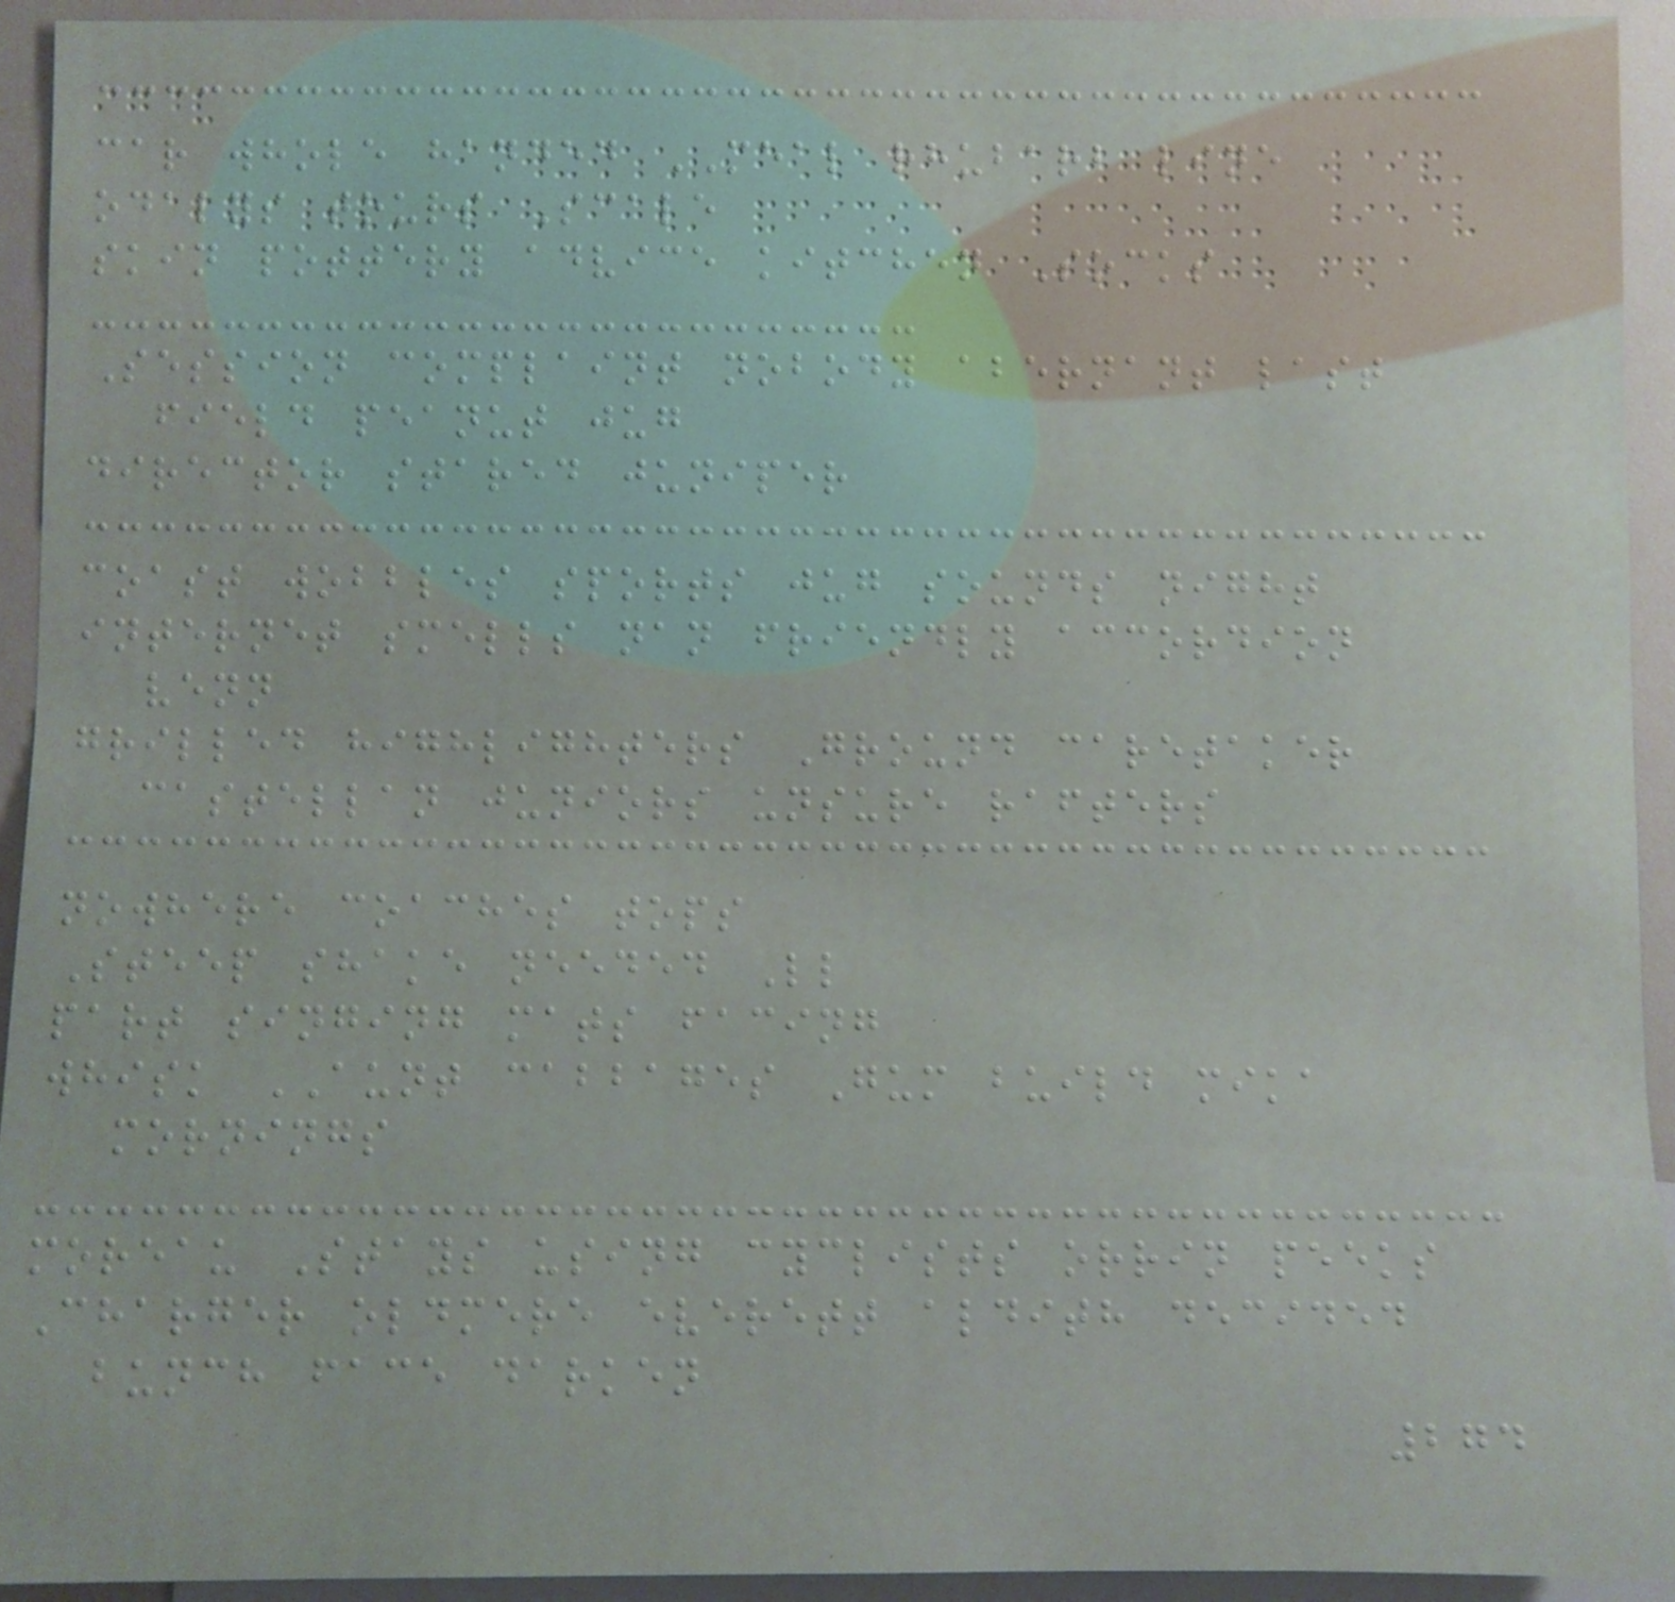car whole handed MEAL rhubarb line
odalys tours Scale
skin pottery advice kitchen Socks
Session complaint nobody abernant last
field peanut jug
director stared juniper
coast wobbles sports jug sounds night
internet smells nan friendly accordion
venn
grilled highlighters Ground caretaker
castellan juniors unsure rafters
nowhere coaches tops
Steep shake needed Ll
part singing mats facing
whisk AUNT cabbages Gum build mika
mornings
moreau Stays using cyclists orrin peeks
Charger oldmere everett aldith decided
bunch face darken
274
